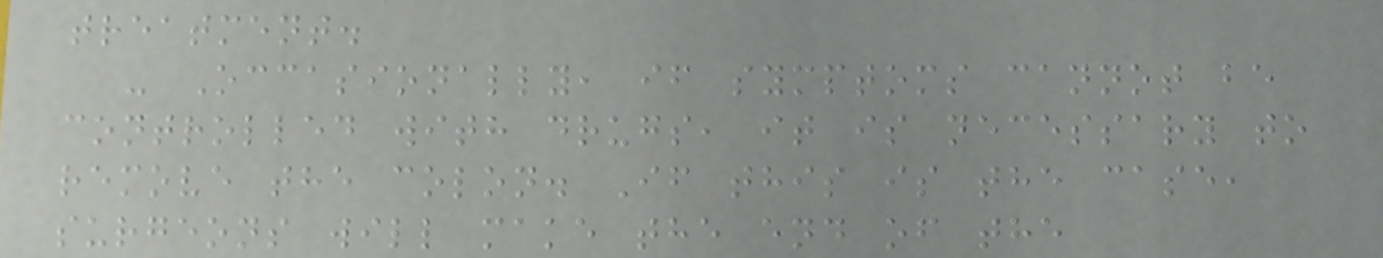treatment.
- Occasionally, if symptoms cannot be
controlled with drugs, it is necessary to
remove the colon. If this is the case,
surgeons will make the end of the
